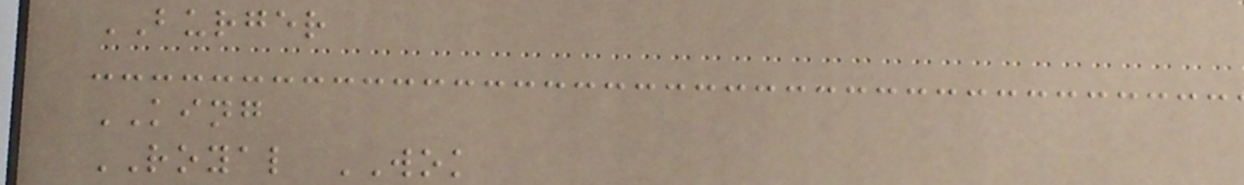BURGER
KING
ROYAL WOK
